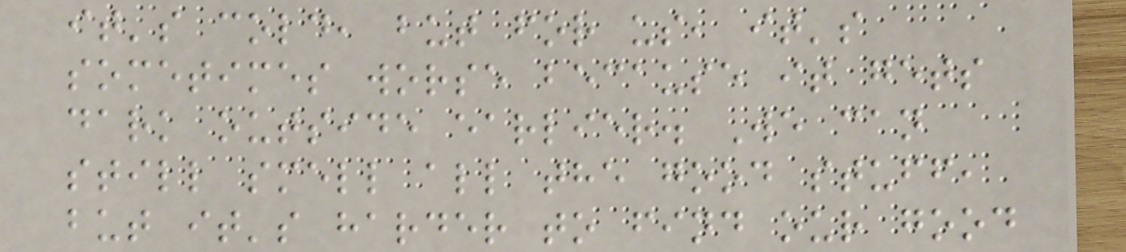it's cold, but for us, it's
sometimes worse because it gets
dark outside earlier. We can
still smell all the good stuff,
but it's harder to find our good
